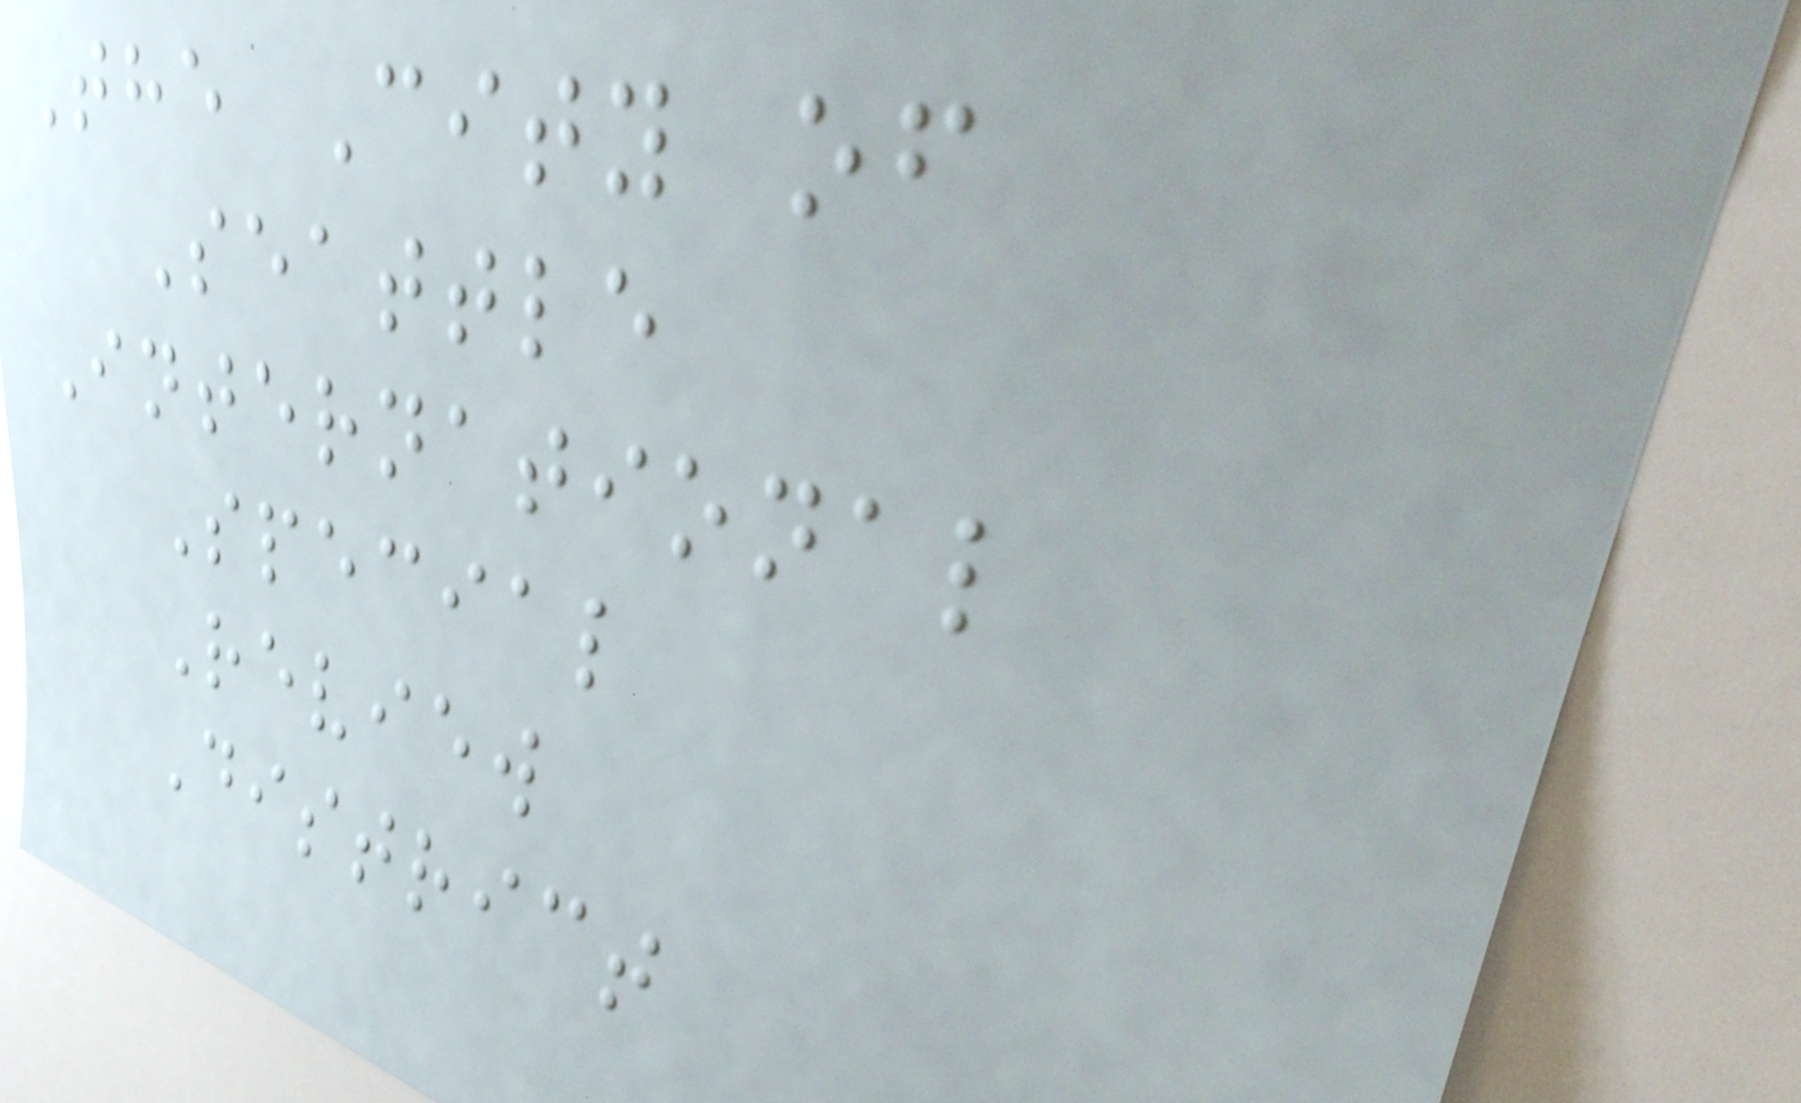The City of
Seattle
International
Special
Review
District
